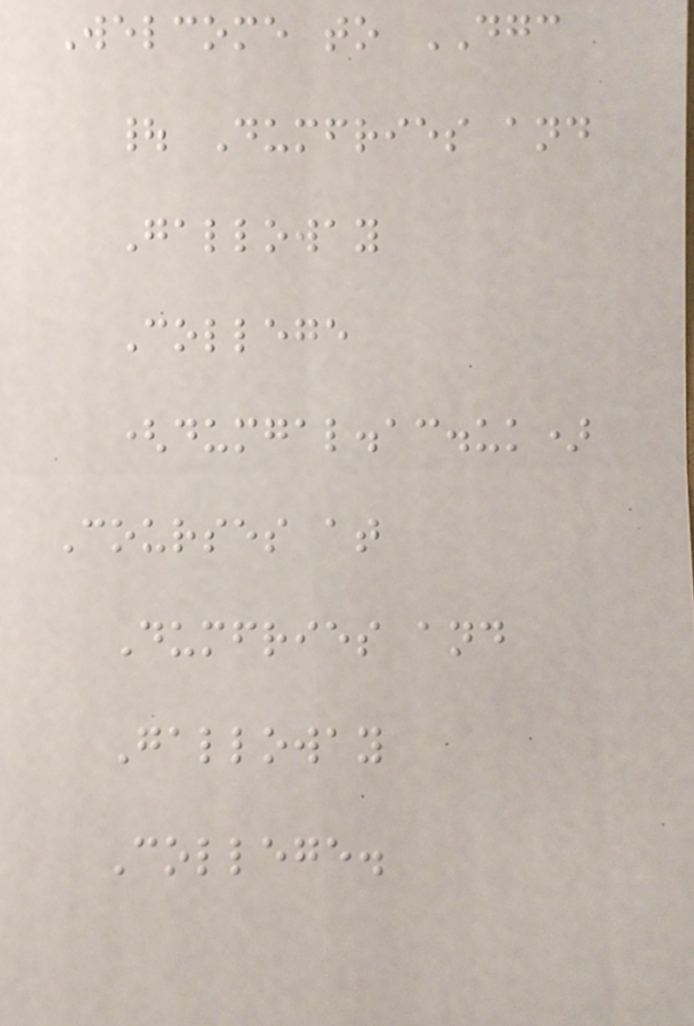Welcome to DGC
| Dumfries and
Galloway
College
(dumgal.ac.uk)
Courses at
Dumfries and
Galloway
College.
